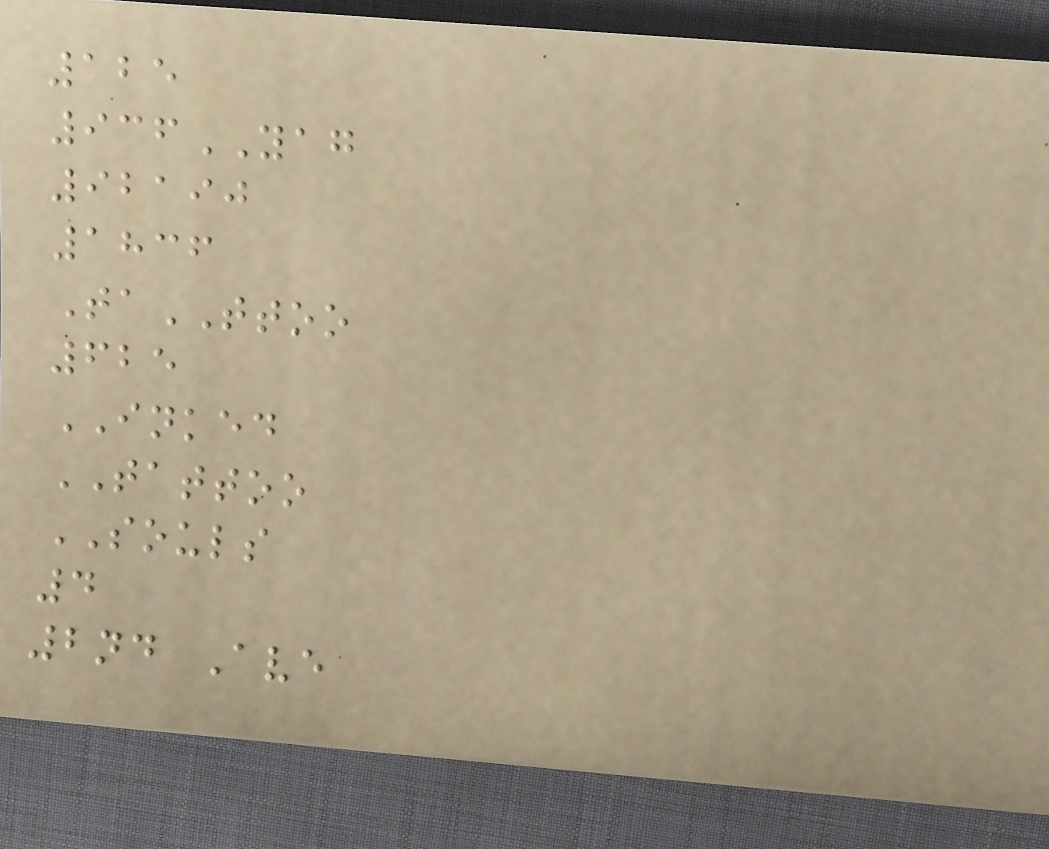125
936YAG
92190
1836
TaTTOO
625
INKED
TATTOO
SOULS
4
2nd Ave
